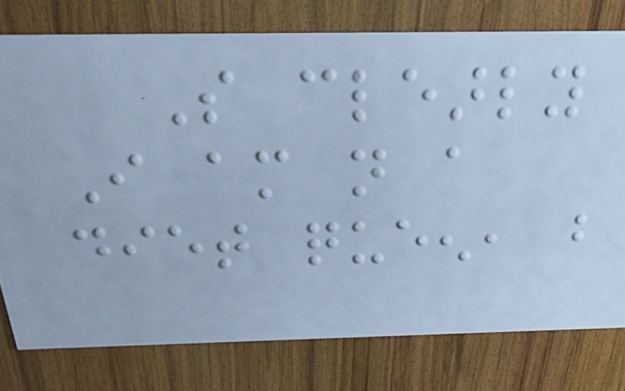So clearly
I am not a
diet queen, but
